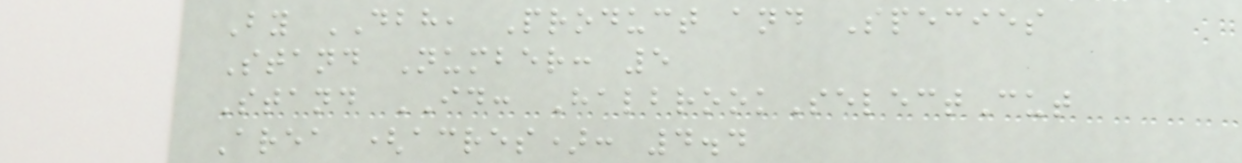By DBH, Product and Species
Stand Number: 5
Stand ID: HalbrookSelectCut
Area (acres): 4.4
